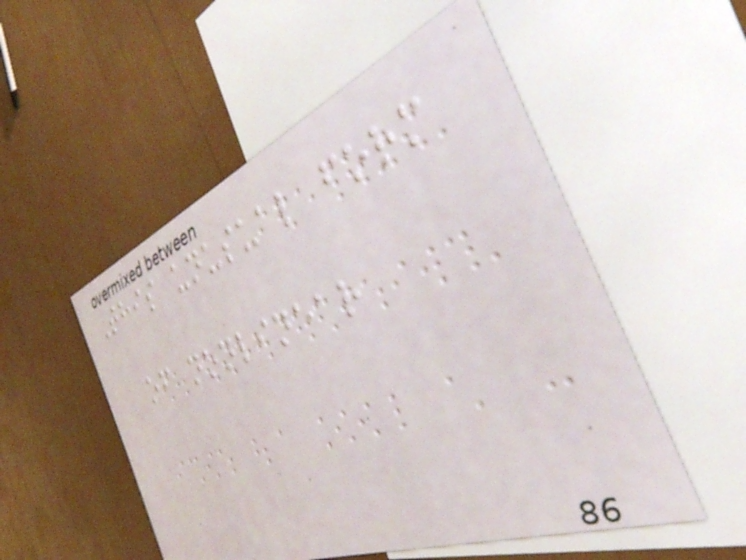This unusual form
of nonlinear
